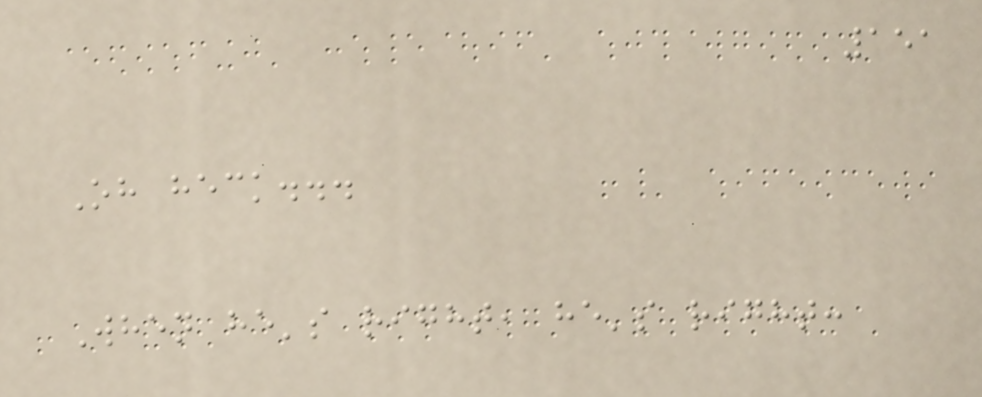151
Oh heck...
When he's right, he's right:
